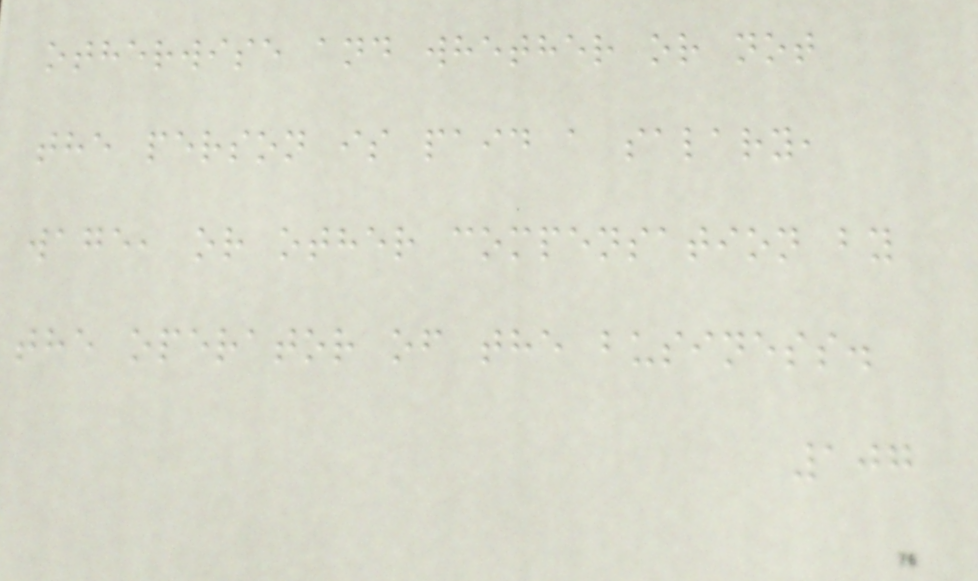otherwise and whether or not
the person is paid a salary,
wage, or other compensation by
the operator of the business.
107
